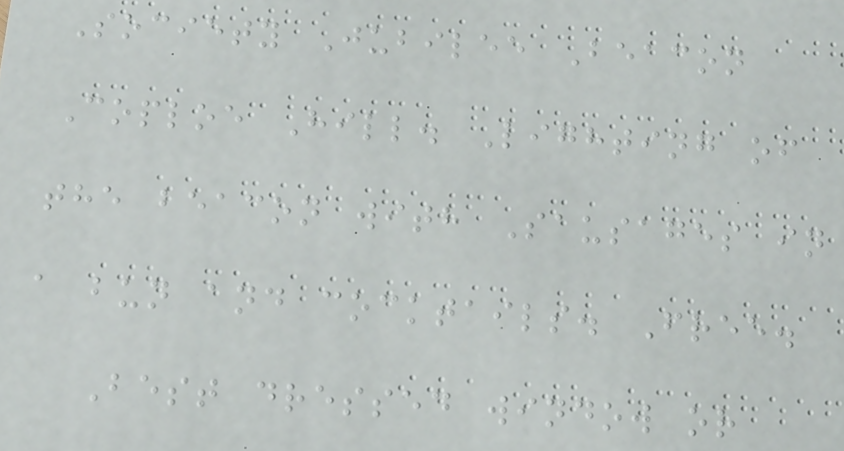Society Jubilee Beacon
Coploe Hill. Lighting of
the beacon with Sausages in
a bun and cocktails. Free.
Best dressed window or
